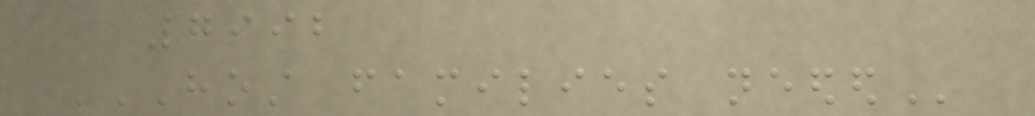7992
HOST FAMILIES NEEDED
